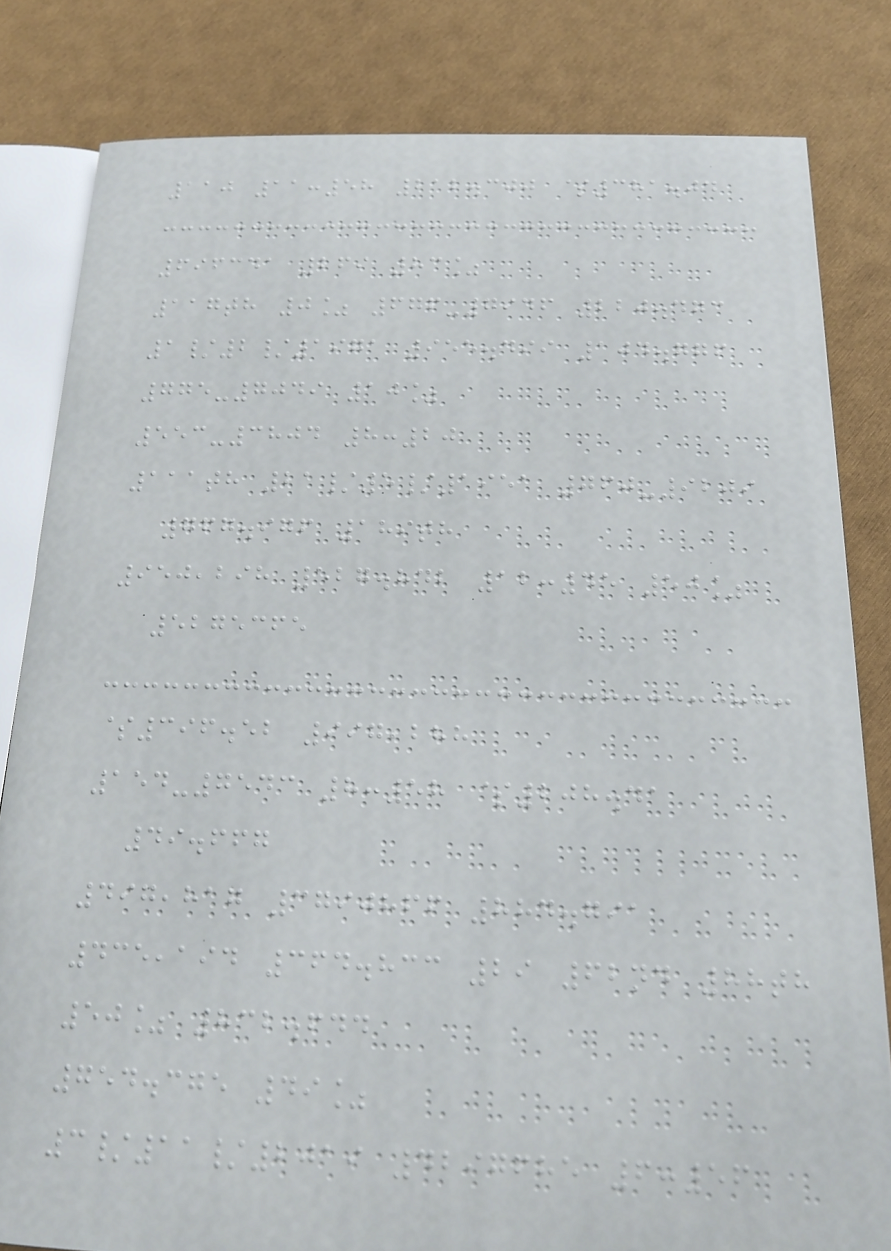110 11:58 212.300 $381.04
696341 269 83%
117th 0% 676-7946 220.473
1/2/1971 955.499 104.776
775-7049 10%
553-3804 8:20
111th 21/5/1951 760-9209
767.976 189th
950,298 527.842 12:45 50%
5275365
$396.52 997,288
154-7543 8:58 $208.41
49.667
497,817 3790866 884.791
435,194 364.833 29 62nd 88th
50% 832.644
754.375 49%
3/11/2019 4297685 6:56
